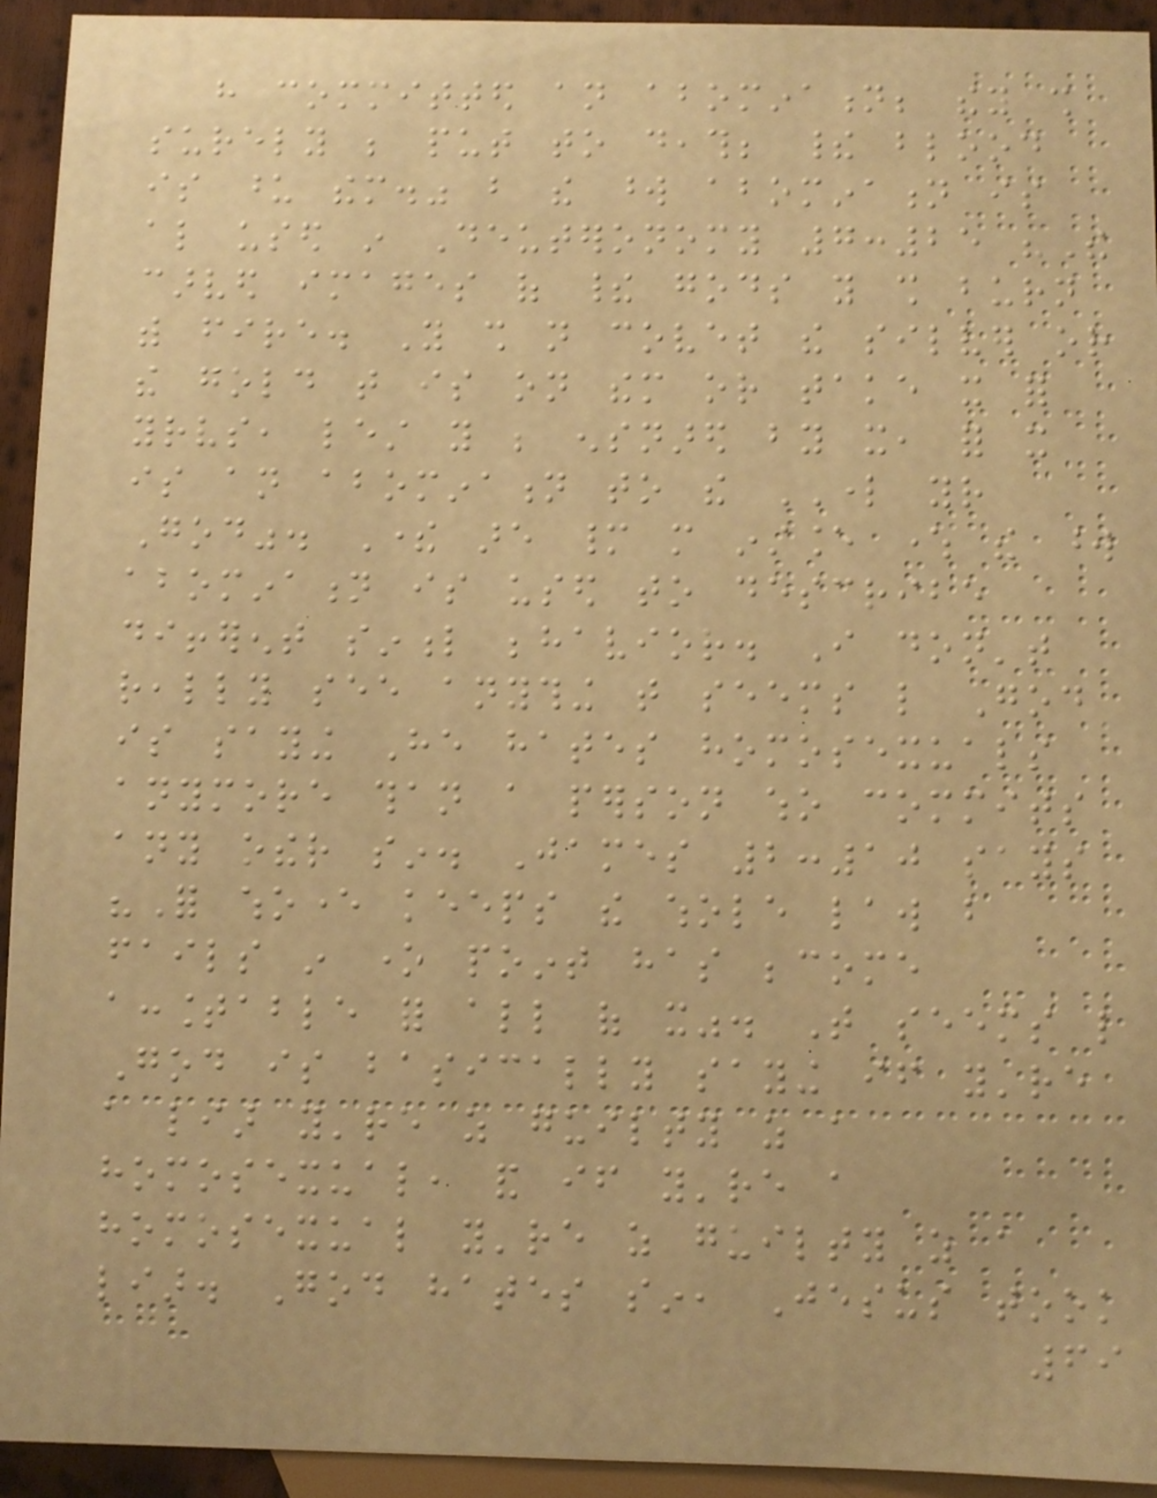have committed an abomination; they shall
surely be put to death; their blood
is upon them." but the word abomination is
also used in Deuteronomy 7:25 "The
carved images of their gods you shall burn
with fire. You shall not covet the silver or
the gold that is on them or take it for
yourselves, lest you be ensnared by it, for it
is an abomination to the LORD your
God". There are many more instance where the word
abomination is used to describe
different sinful behavior. I don't
really see anything that seems like God
is saying He hates homosexuals
anymore than a person who commits
any other sin. James 2:10 says
"For whoever keeps the whole law but
fails in one point has become
accountable for all of it". That seems like
God is basically saying if you're
a liar you're as guilty as a
homosexual, and if you're a
homosexual you're as guilty as a
liar. God hates sin, Jesus took
69
